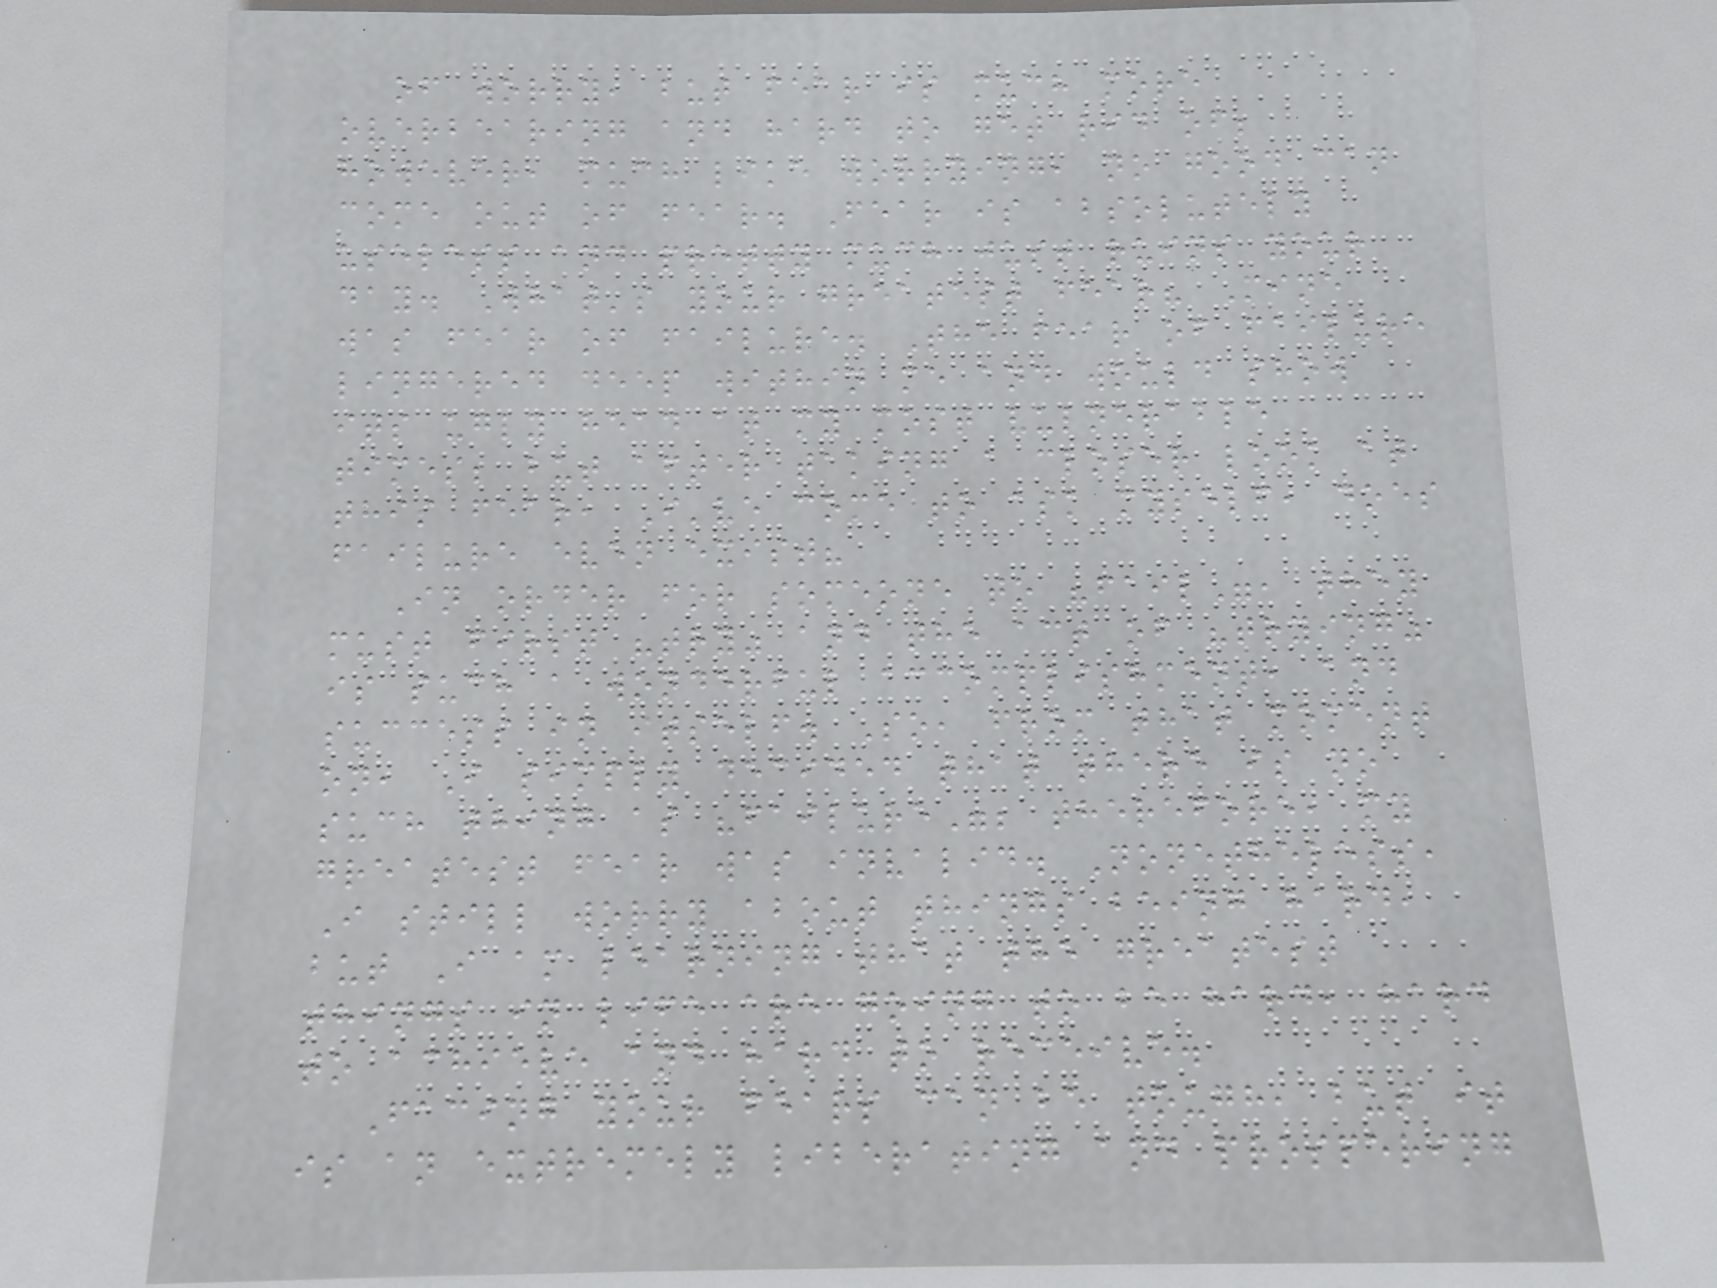of worry, but fear is much more
overbearing and hard to get rid of;
however, much like worrying, no good can
come out of fear. Fear is absolutely
useless and pretty much just ruins your
day. What's your greatest fear? Mine
was fear of failure. The fear of failure
lingered deep within me and would show
its ugly head at my most vulnerable
times; but after taking a closer look at
this fear, I've come to ask myself, does
failure even exist?
In order for someone to "fail", they
must first "try" and the act of "trying"
is such a wonderful accomplishment, and
success in itself. So, from that moment
on, I simply decided that there is no
such thing as "failure"; therefore, my
greatest fear was invalid. Nonetheless,
I still worry about things being hard,
but I am learning that the greatest
things in life are going to be hard, hard
to achieve and hard to receive.
Facing your fears can be tough, but it
is an extremely liberating and prospering
